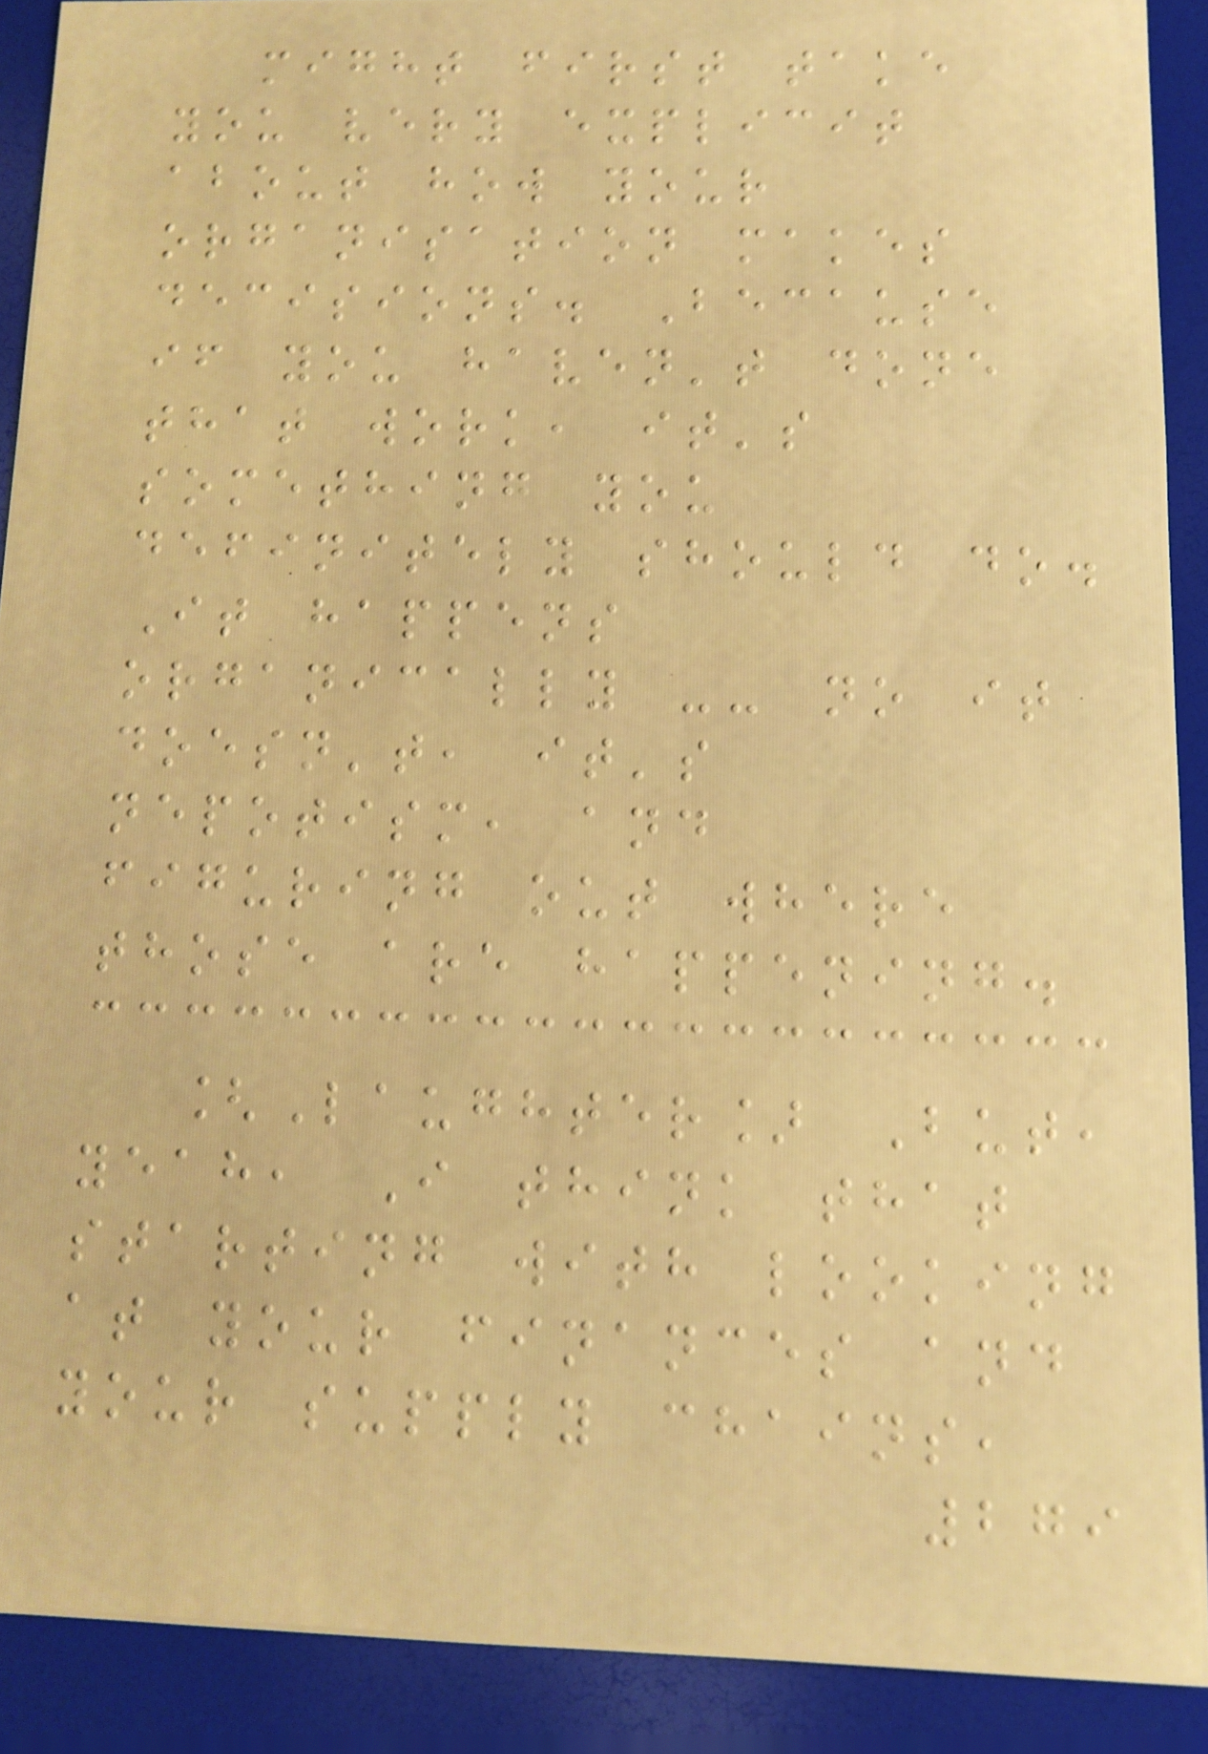might first take
you very explicit
about how your
organisation makes
decisions. Because
if you haven't done
that work, it's
something you
definitely should do.
It happens
organically -- no it
doesn't, it's
nepotism, and
figuring out where
those are happening.
[Laughter] But,
yeah, I think that
starting with looking
at your finances and
your supply chains,
279
